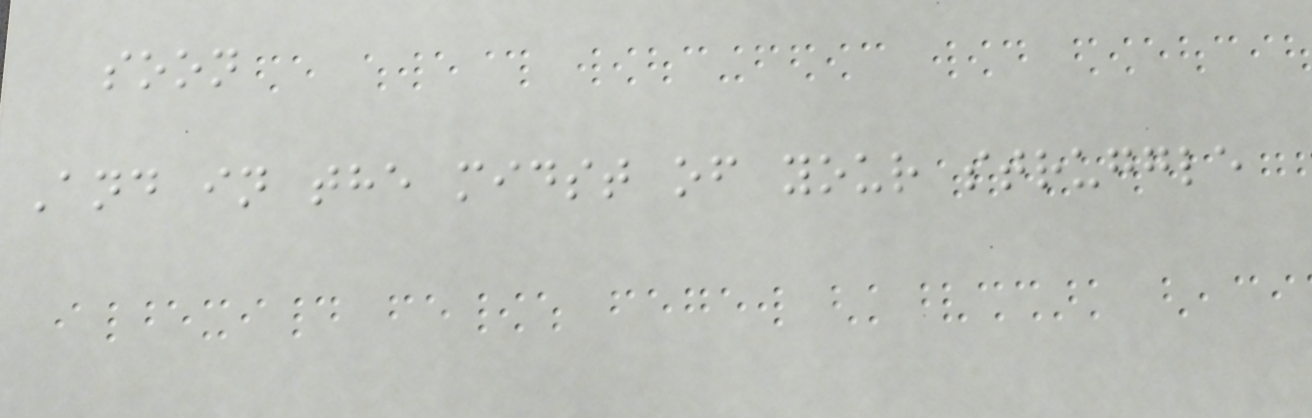soon
And in the midst of your struggle
